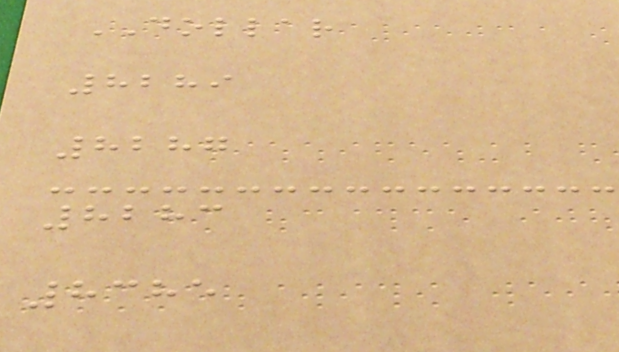DOLLAR
8289
8287
8283
8385
